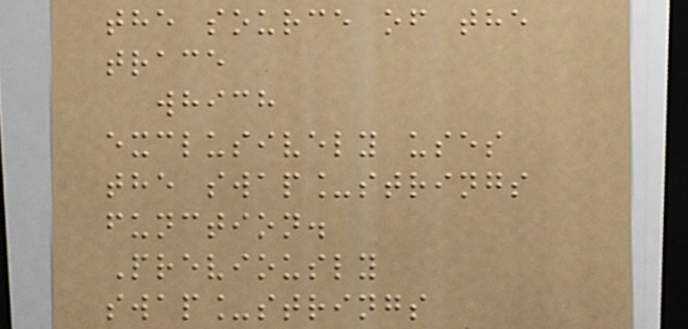the source of the
trace
which
exclusively uses
the swap_strings
function.
Previously
swap_strings
